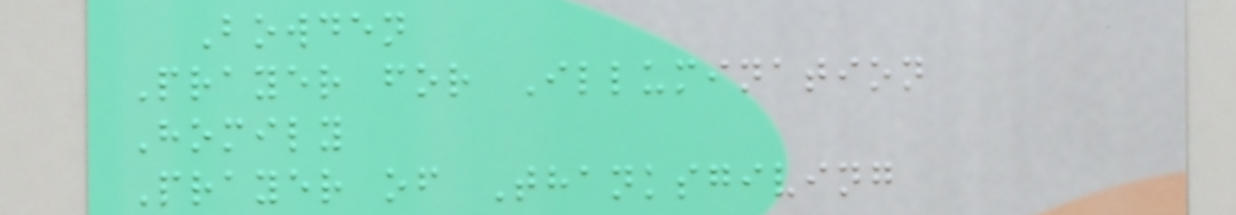Bowden
Prayer for Illumination
Homily
Prayer of Thanksgiving
